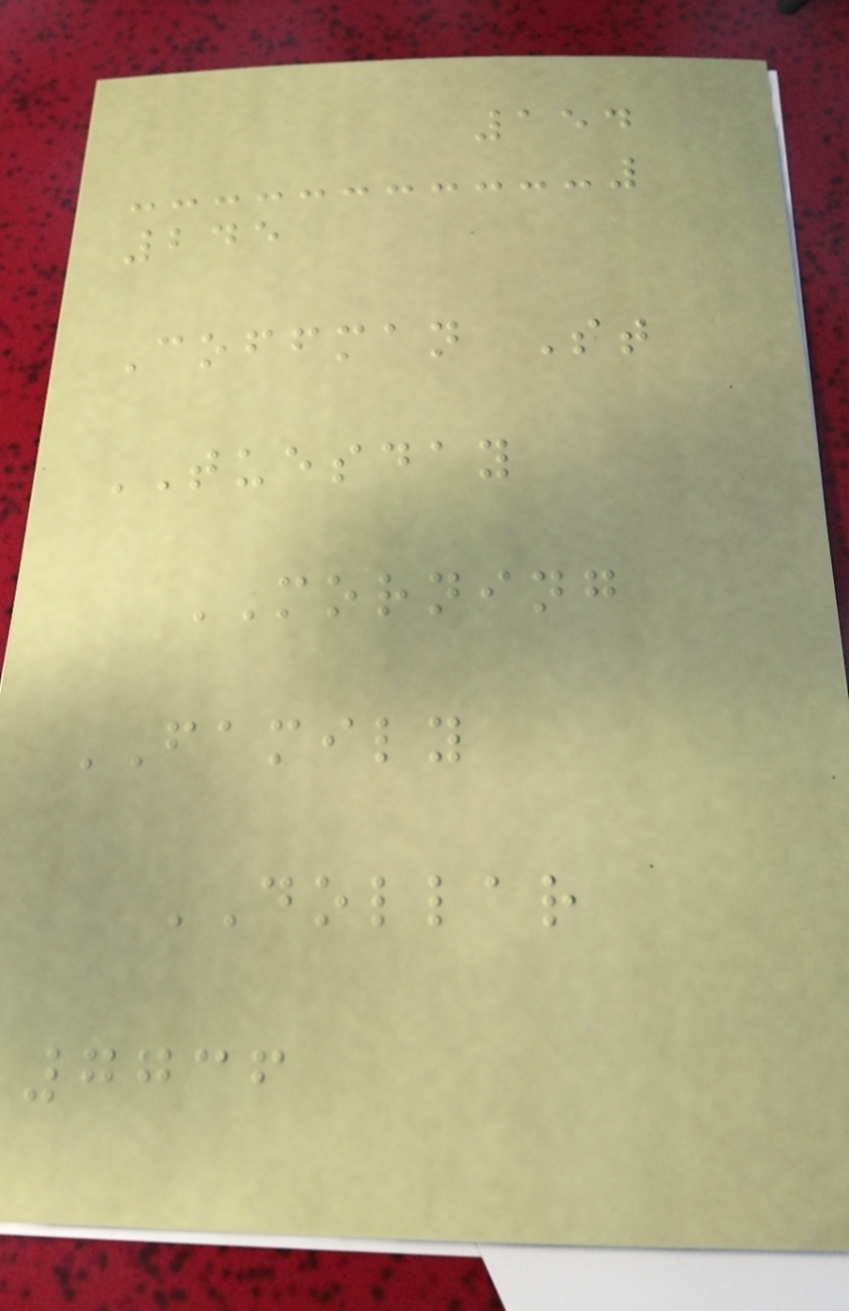154
245
Coffman St
TUESDAY
MORNING
FAMILY
DOLLAR
7736
